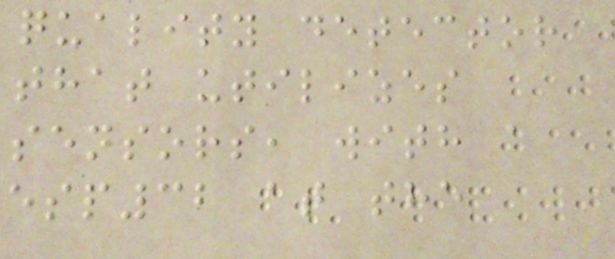quality detector
that utilizes
sensors, with a
esp32 at the
